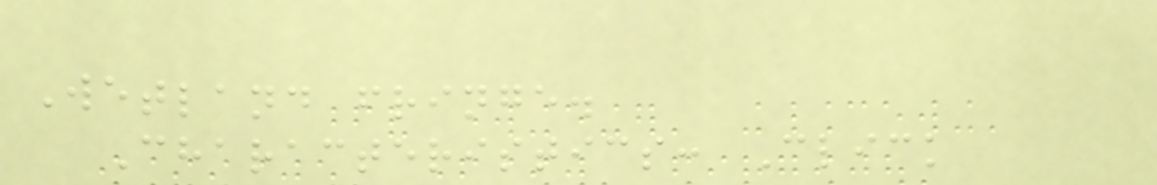Wetland fringe.
Characteristics: Click
